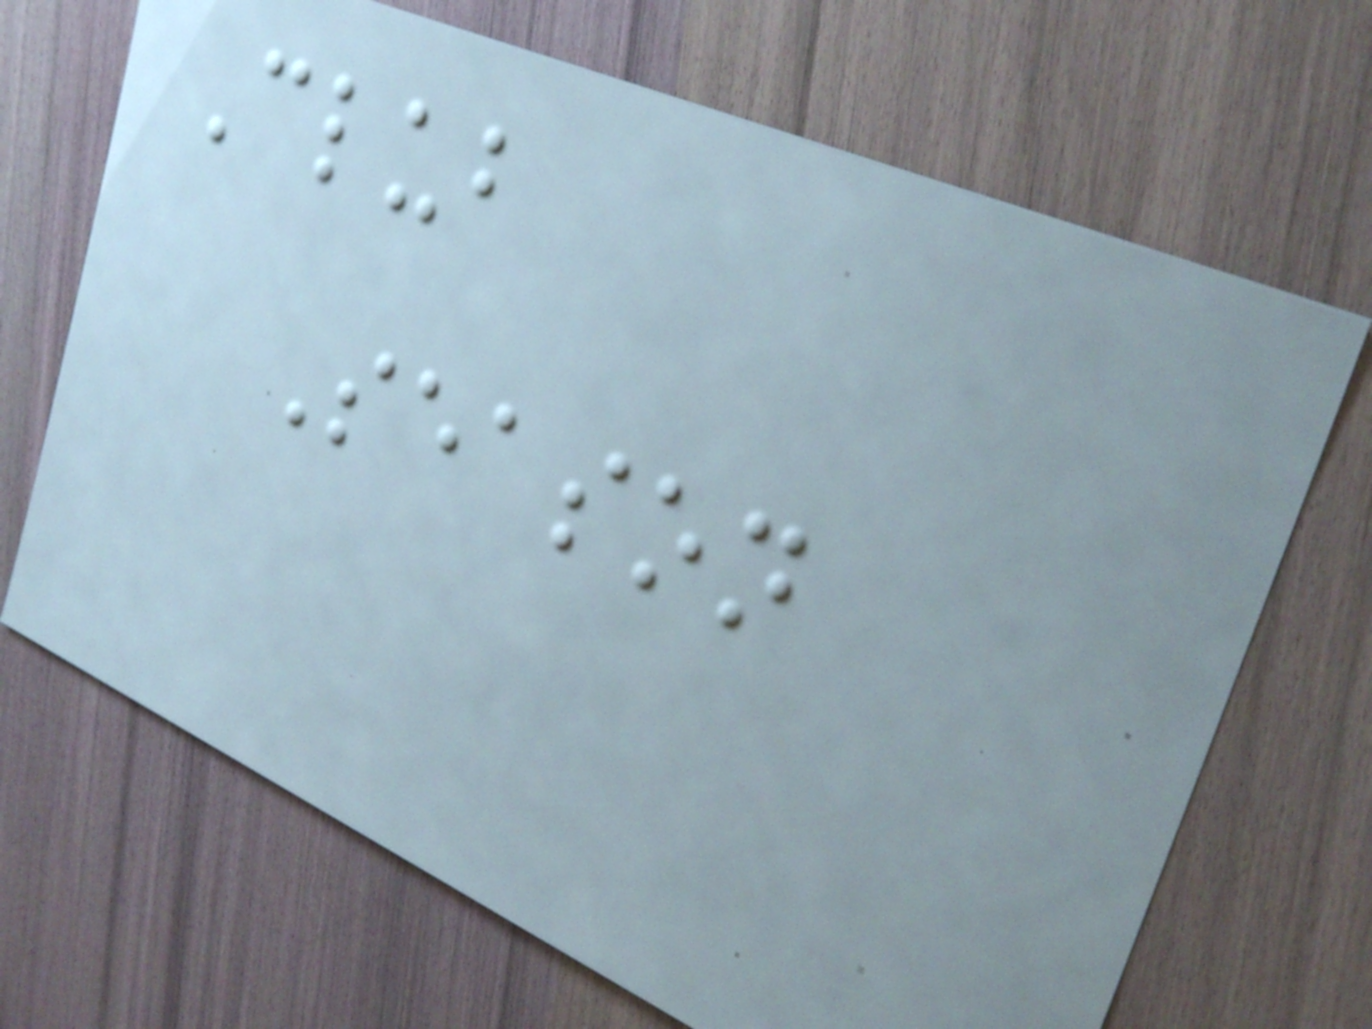Club
Season
